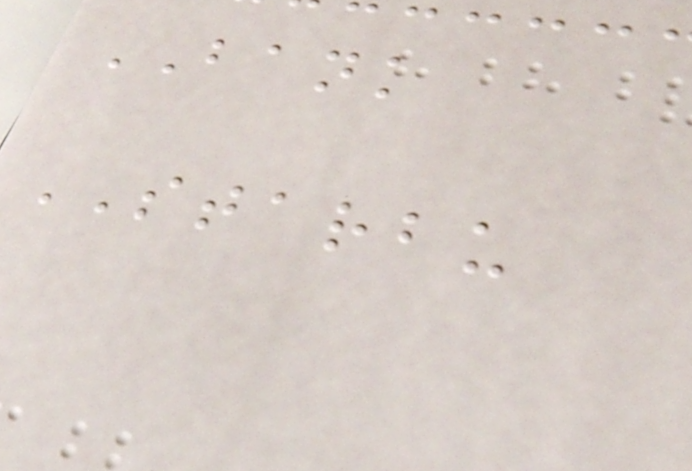BANK
STARBU
